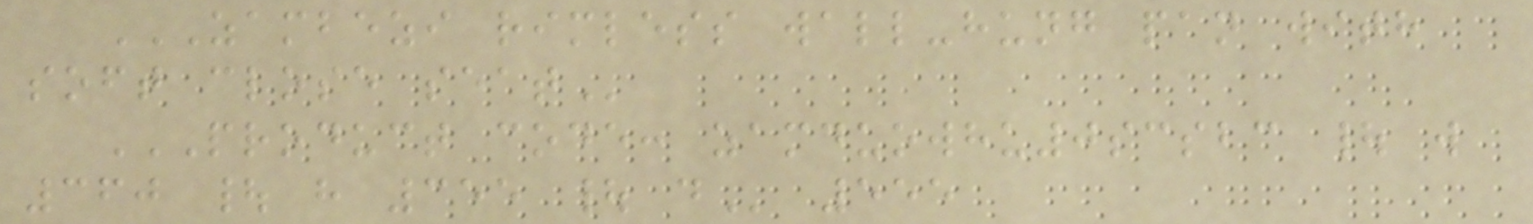ZAMBEZI RIMLESS WALL-HUNG PAN WITH
SOFT CLOSE SEAT
PRODUCT CODE: ZAMDUOWHU0SCSBC | W
360 | H 355 | D 555
